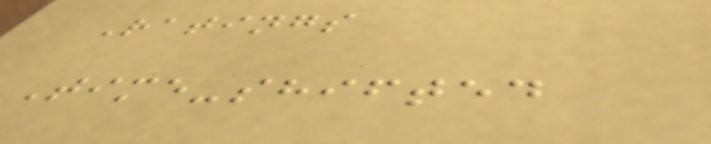Ratings
Time-shifted
